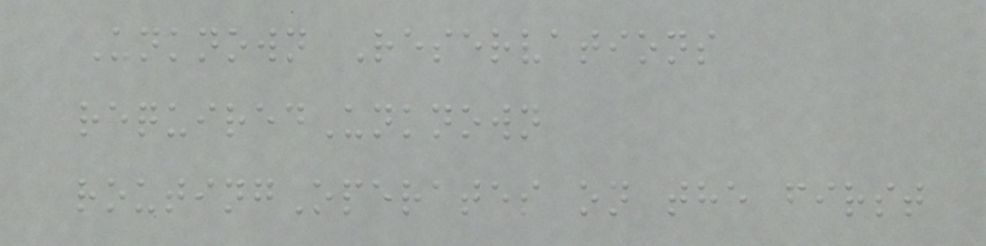Unknown Reservations
requiredUnknown
routingOperates on the first
